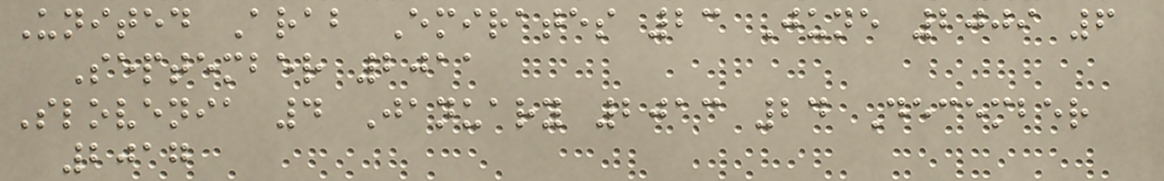United Arab Emirates 23 June 2009 6
September 2011
Slovenia 4 January 2013 24 December
2017
